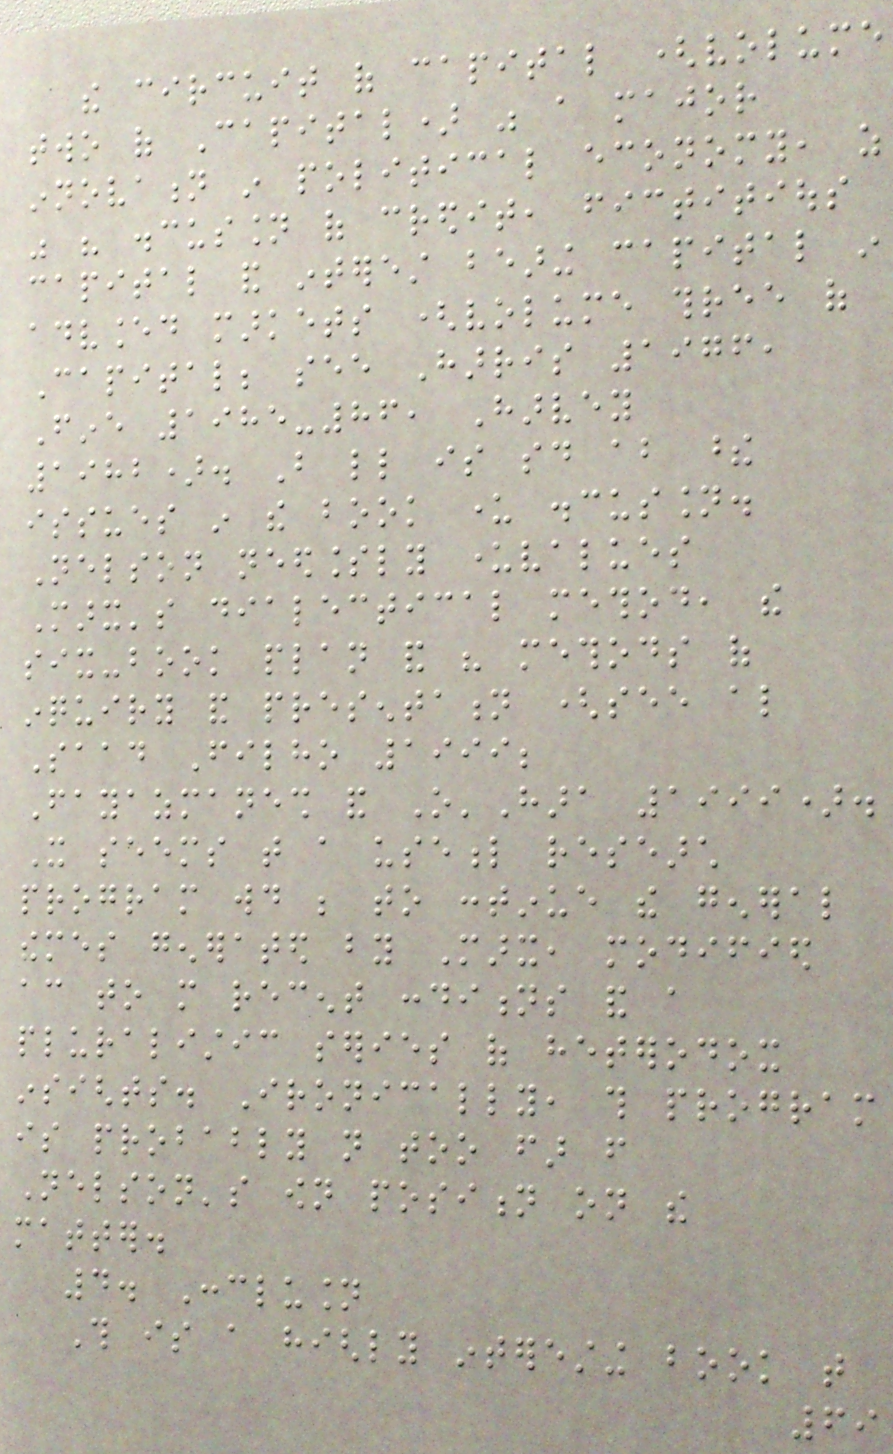the circuit of capital (volume
two of Capital) was a major
innovation in political economy, as
was his discussion of credit, fictitious
capital and interest bearing capital in
advanced markets (volume three of
Capital; see Harris 1976,
Fine 1985-86, Harvey
1982). But little is said about these
issues in the book under discussion.
Nelson needlessly undervalues
Marx's dialectical method, the
six-book plan and his methods of
inquiry and presentation (see also
Saad Filho 1999;
Fayazmanesh and O'Hara 1999).
It seems that a useful research
program would be to continue the general
themes generated by Marx, modified
according to more recent conditions and a
pluralistic series of heterodox
insights. Ironically, this program
is probably not too far from
Nelson's own position on the
matter.
4. Conclusion
This is a highly interesting book that
69
